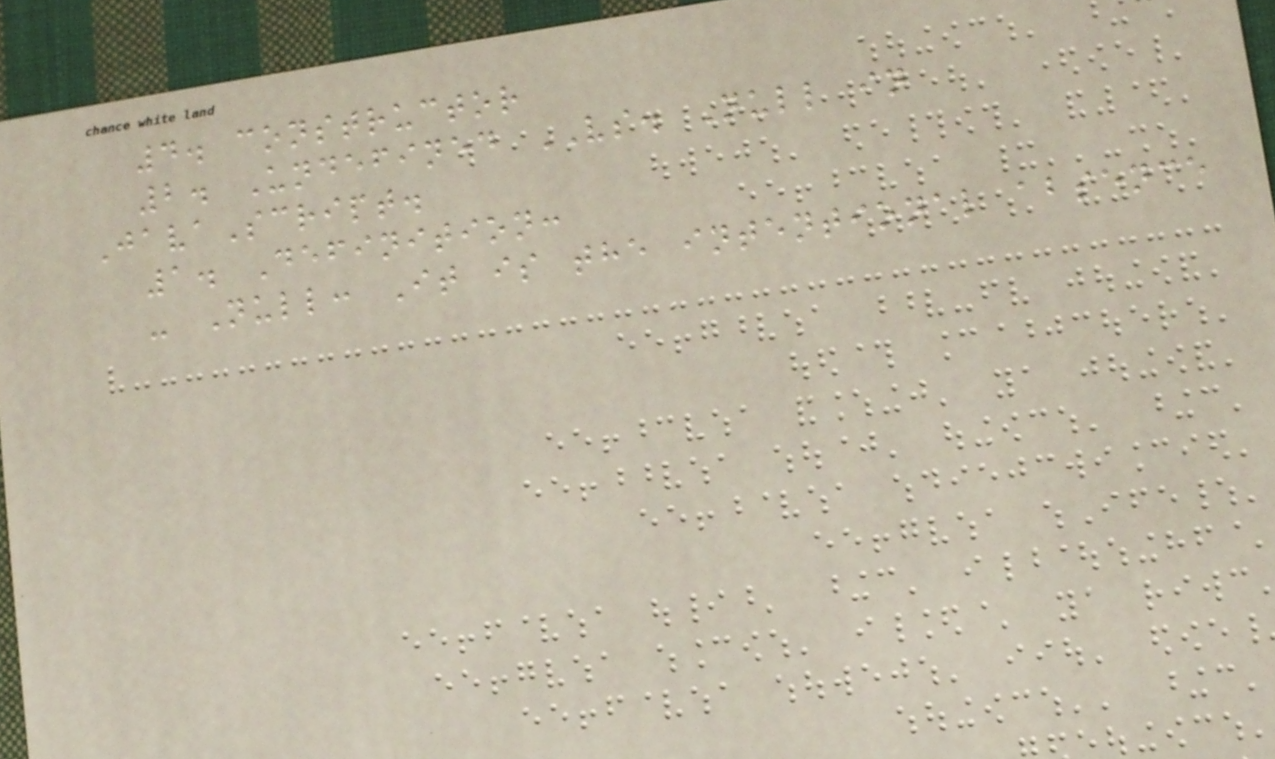4. constructor
2. Undefined VS. Null in
JavaScript.
1. Definition:
- Null: It is the intentional absence
